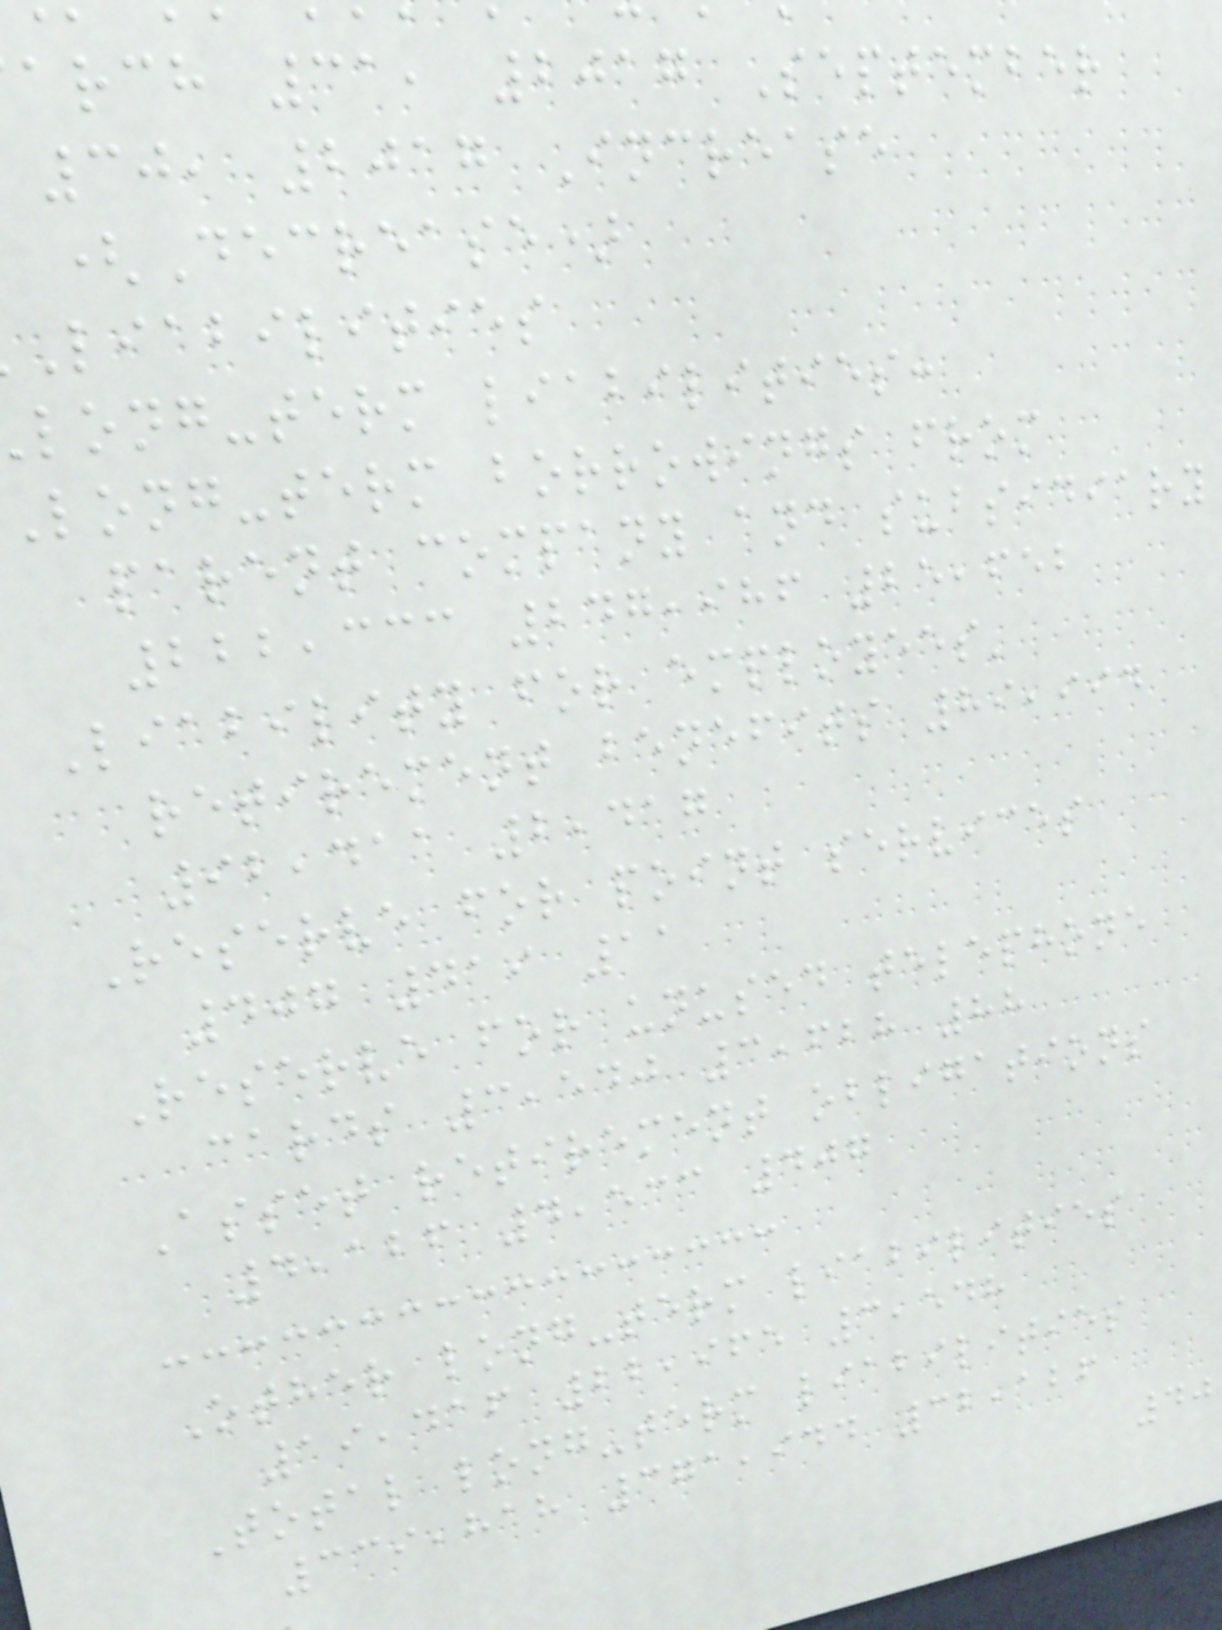arch 31, 2017 September
30, 2017 Increase
(Decrease)
liabilities
long-term liabilities:
long-term borrowings from
parent company and subsidiary
222,333 247,986 25,652
Liability for employees'
retirement benefits 89,994
92,411 2,417
Reserve for point services
407 419 11
Reserve for unused telephone
cards 3,540 3,628 88
Asset retirement obligations
4,126 4,533 407
Other long-term liabilities
19,416 22,965 3,548
Total long-term liabilities
339,818 371,944 32,126
40
